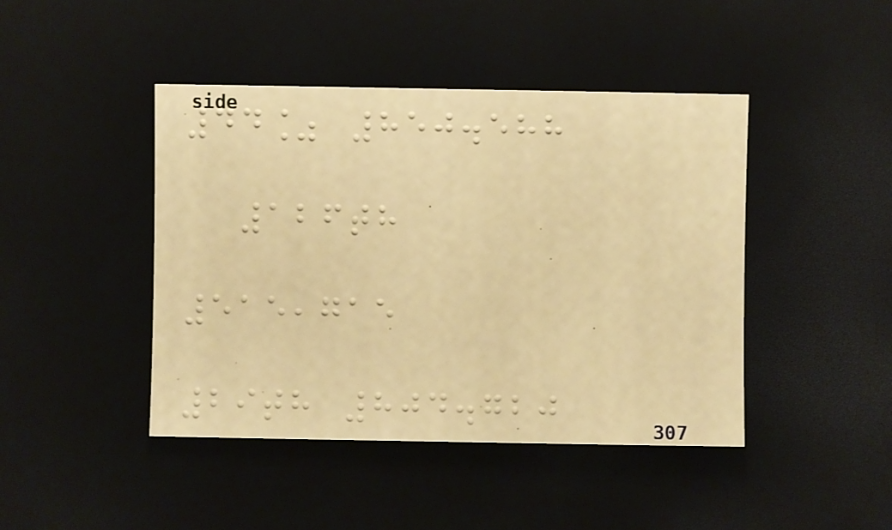44% 850.588
126th
515,715
29th 804.720
